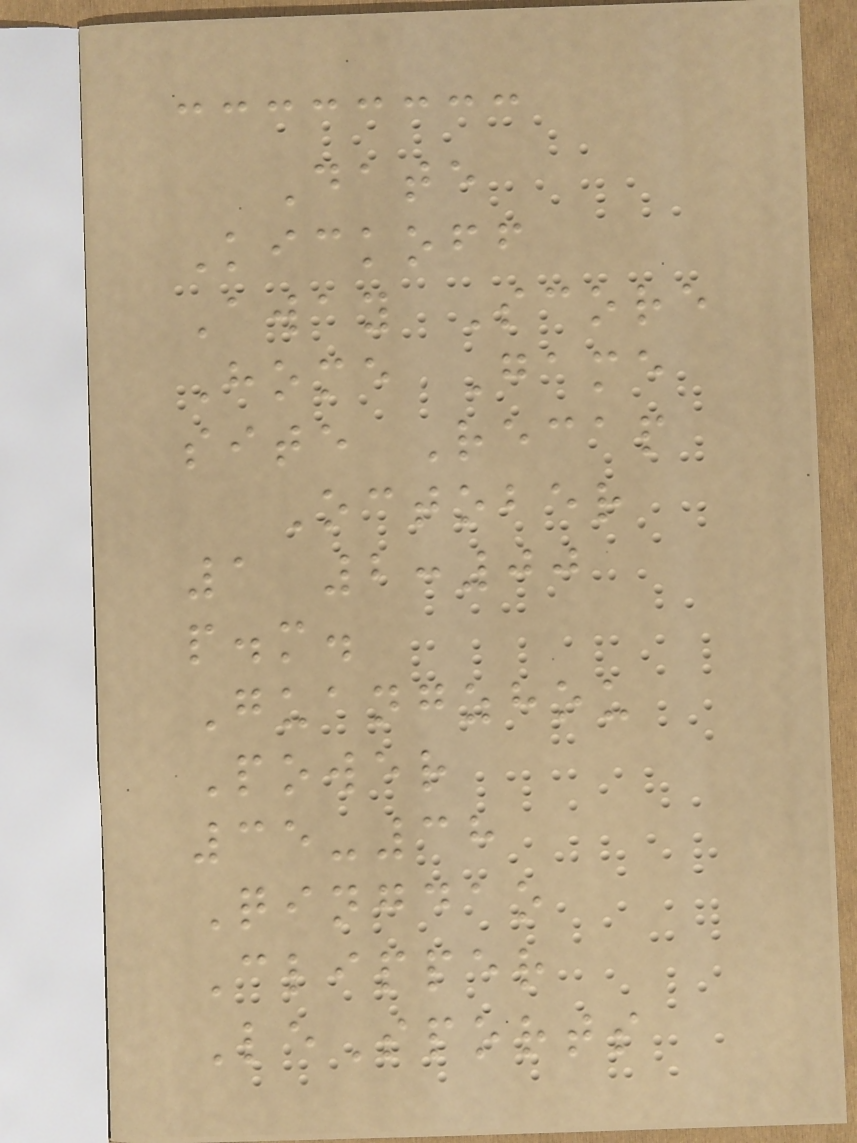Date
Kickoff
Away Score
Home Game
site Recap
October
1 2:00
p.m.
Guangzhou
Power
35-38
Qingdao
Clipper
LeSports
